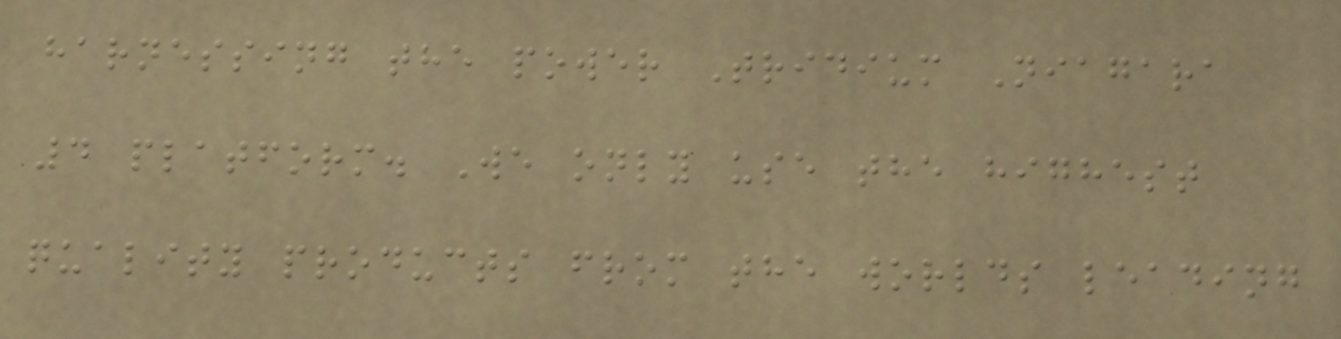harnessing the power Tridium Niagara
4 platform. We only use the highest
quality products from the worlds leading
